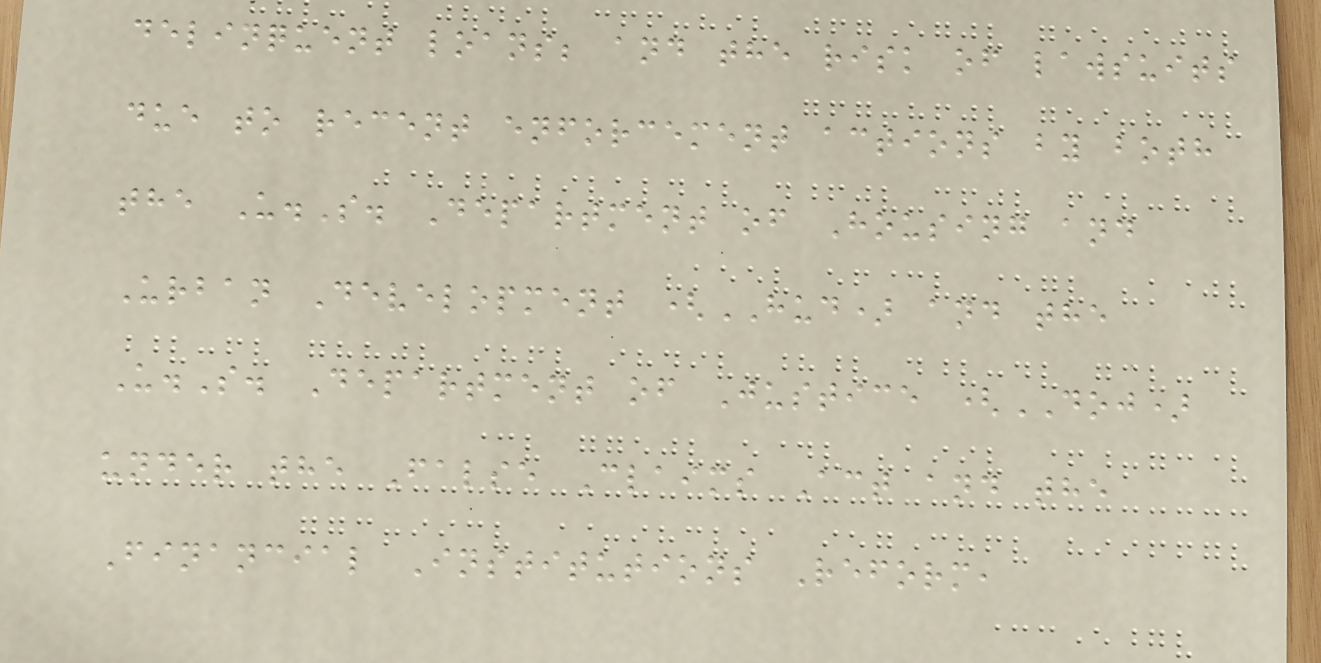delinquent loans; and the risk of lawsuits
due to recent enforcement actions by both
the U.S. Department of Housing and
Urban Development (HUD) and the
U.S. Department of Justice (DOJ)
under the False Claims Act and the
Financial Institutions Reform,
